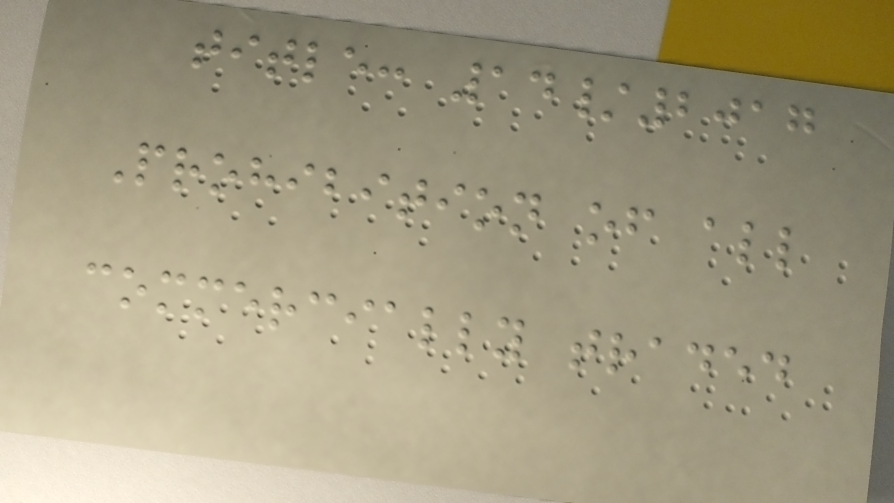title: 14/2017
Prohibition of all
commercially traded
